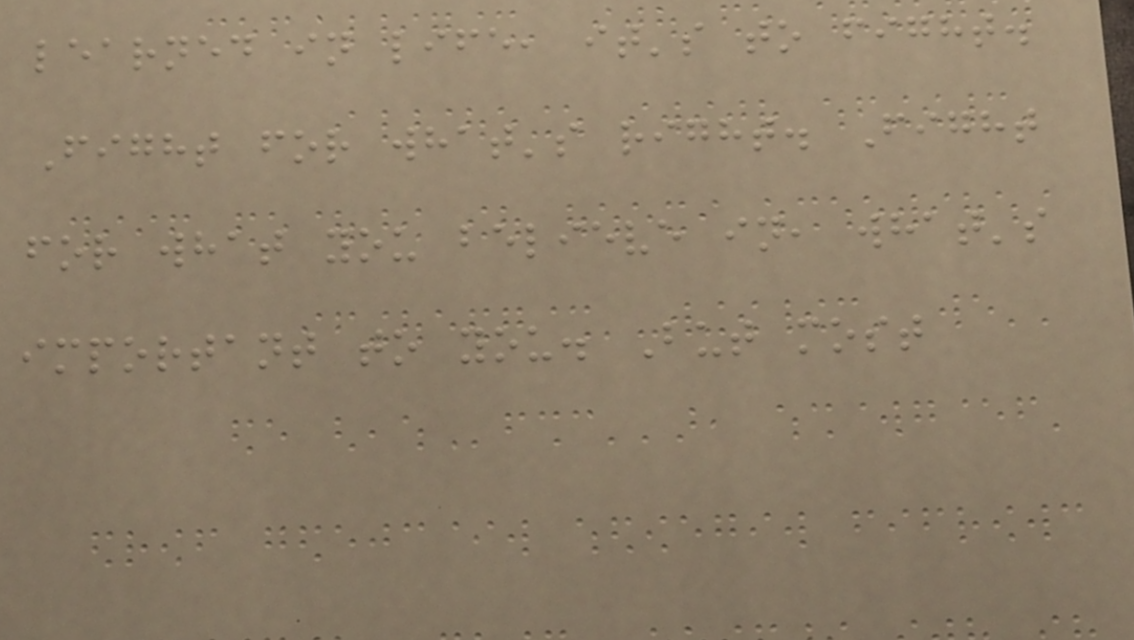learned in life, it's to fight.
Fight for what's right. Fight
for what you believe in, what's
important to you. But most
